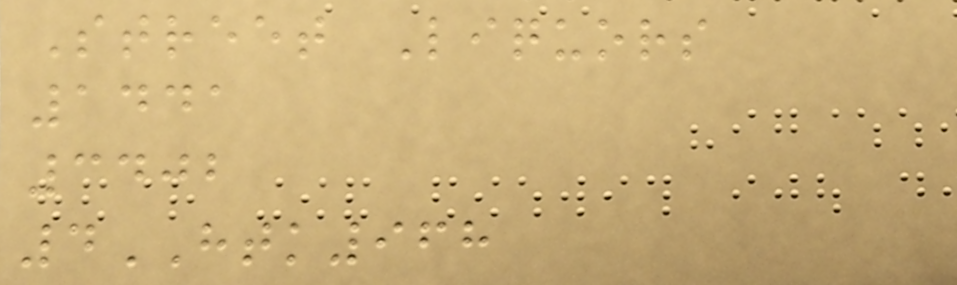Street Liquors
1441
3402
4HTK968
